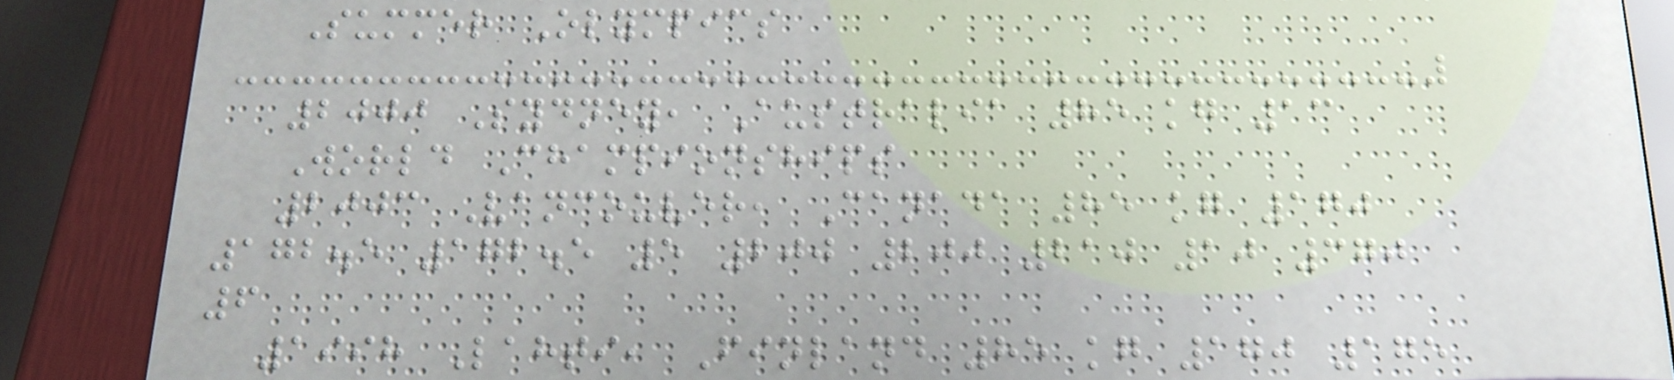Summer Olympics
2000 Sydney, Australia 85 kg 13
World Championships
2003 Vancouver, Canada 85 kg 170
172.5 172.5 5 200 200 210 10 370
6
1998 Lahti, Finland 85 kg 170 175
